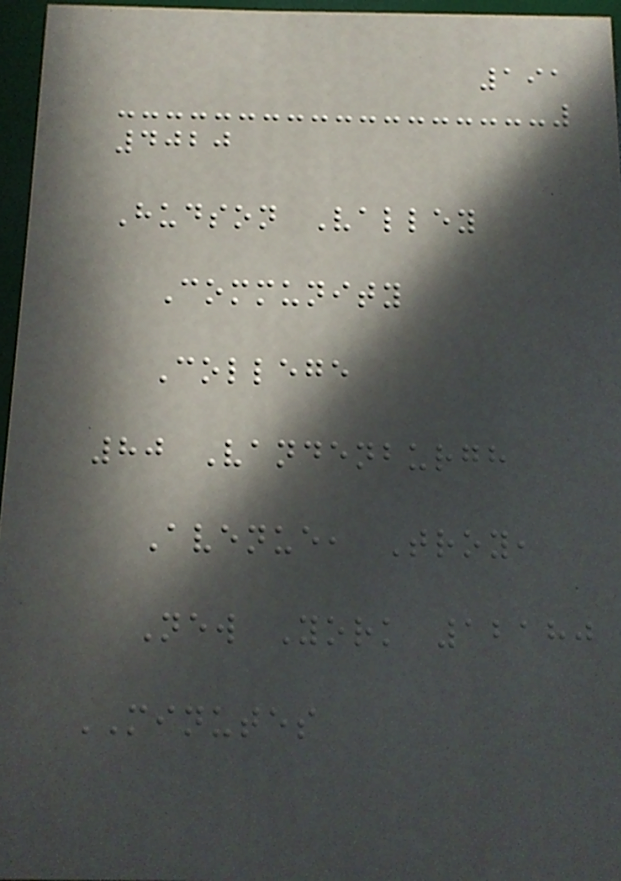191
4020
Hudson Valley
Community
College
80 Vandenburgh
Avenue, Troy,
New York 12180
MINUTES
